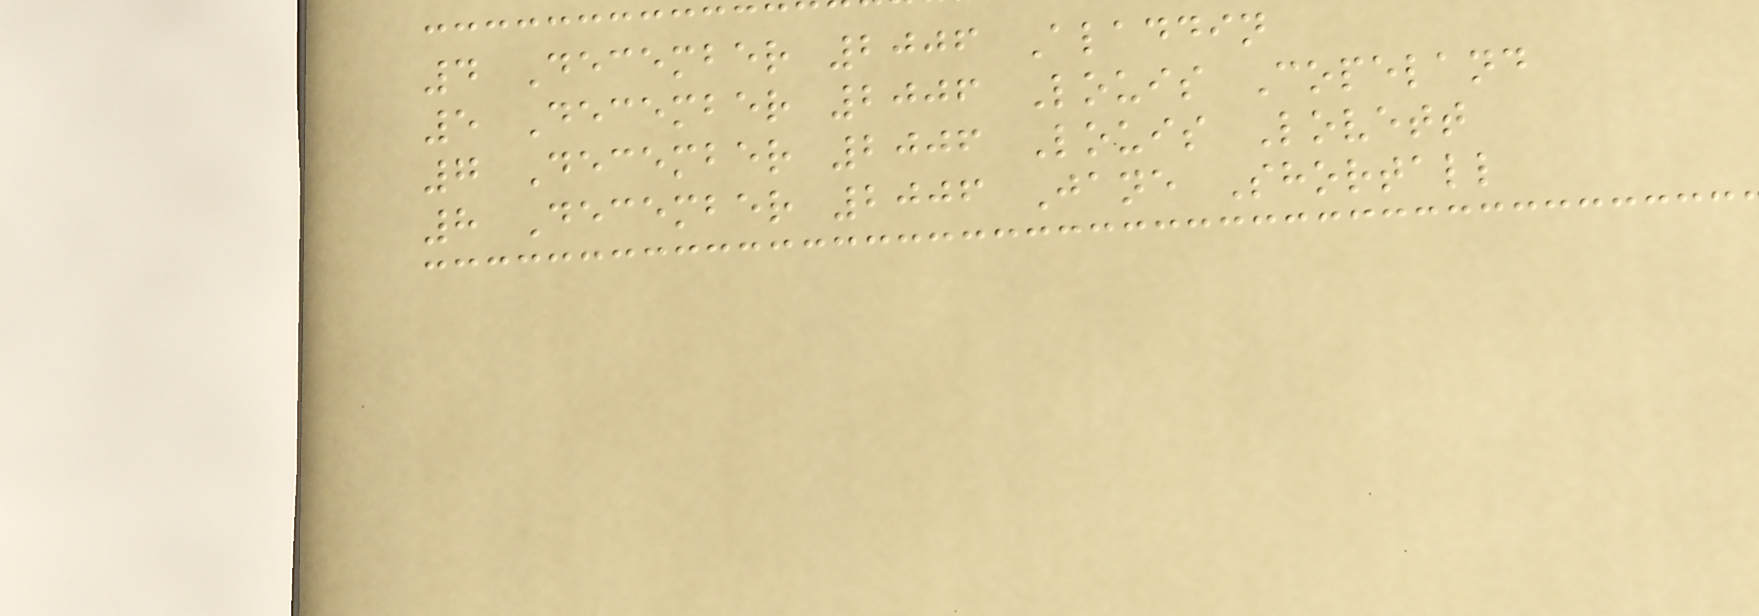4 December 2006 Aladdin
5 December 2006 Louis Copeland
7 December 2006 Louis Lovett
8 December 2006 Jane Shortall
